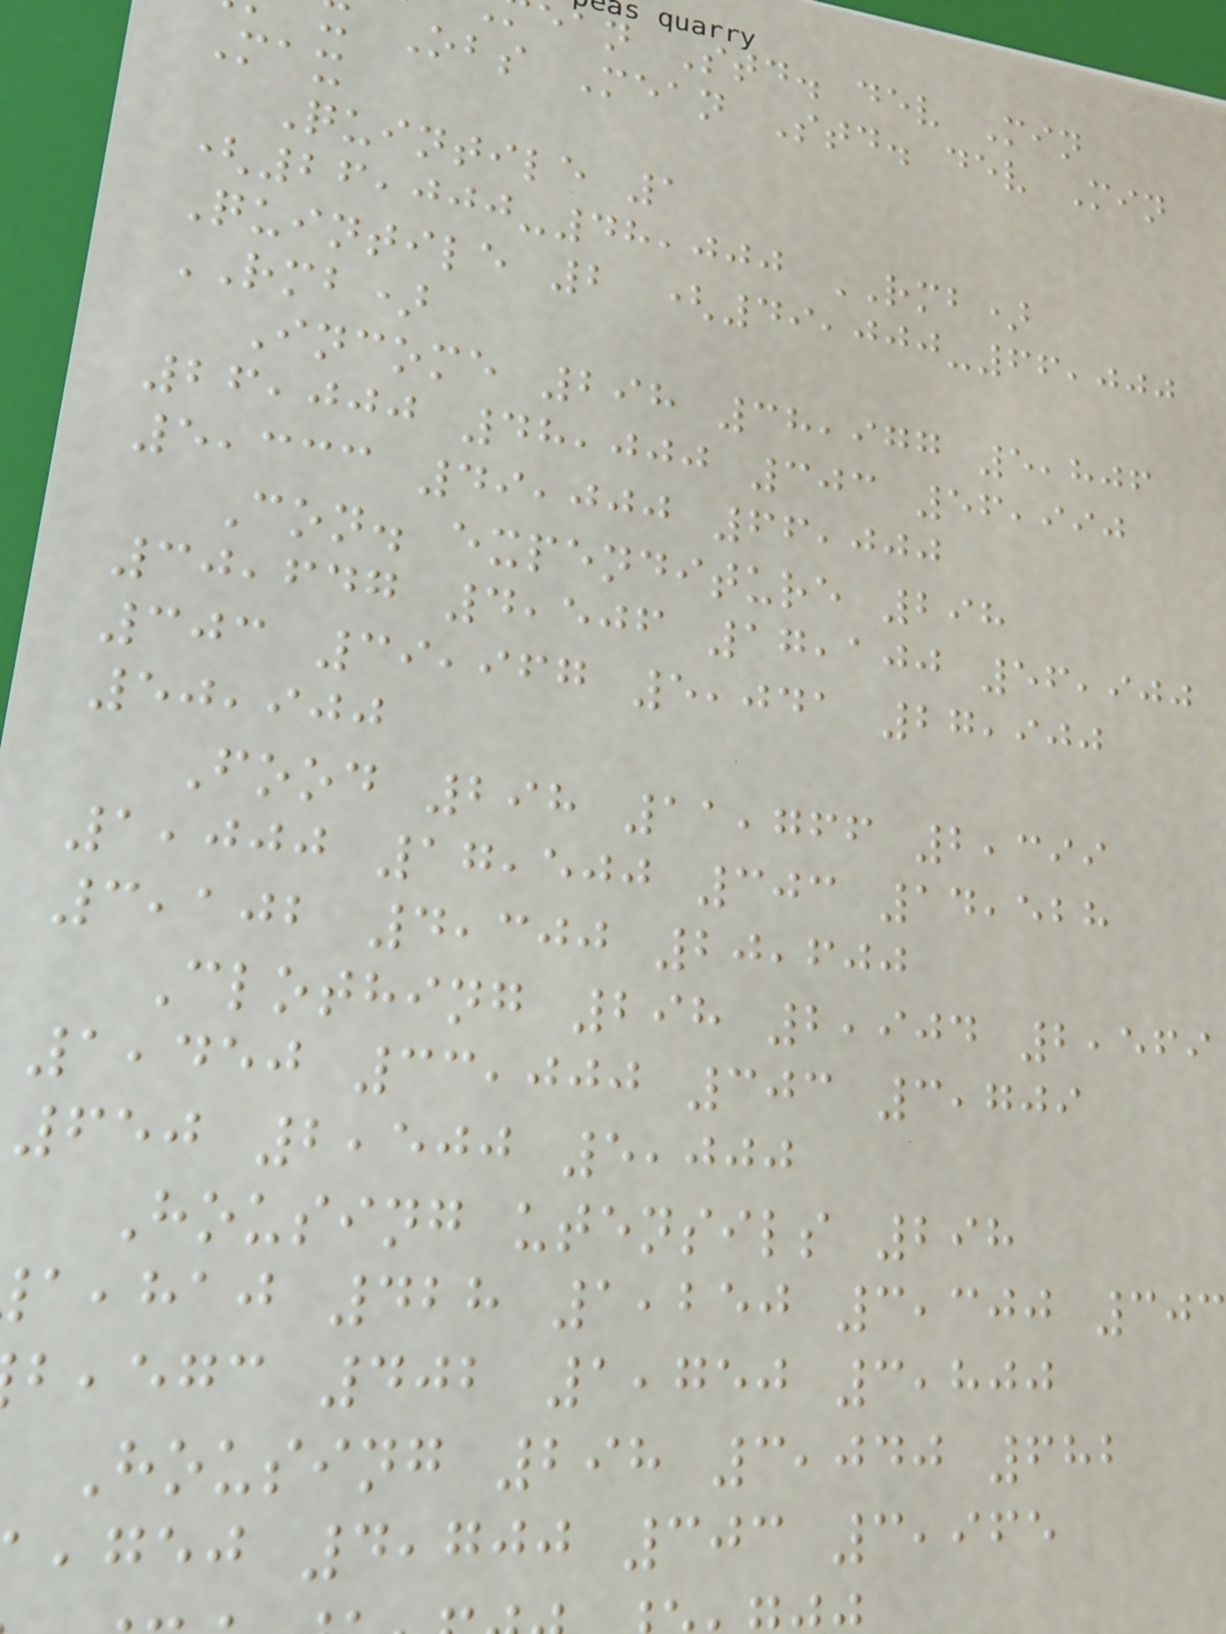ean Std. dev Min
Obs Mean Std. dev Min
Max
Quintile 1
(26,000-48,000 RMB)
Quintile 2 (49,000-66,000
RMB)
Income 298 38,977 5,806
26,000 48,000 303 56,990
5,333 49,000 66,000
Con. expenditure 298
30,647 4,506 17,100 56,900
303 39,967 5,041 27,900
50,900
Food 298 11,766 2,399
1,000 17,500 303 14,528
3,102 4,300 20,600
Clothing 298 2,904 2,569
1,450 33,000 303 3,709
650 2,500 5,000
Housing utensils 298
,haj 428 1,250 3,300 30
,egc 402 1,750 3,800
Housing 298 3,040 682
,gej 4,700 303 3,965
